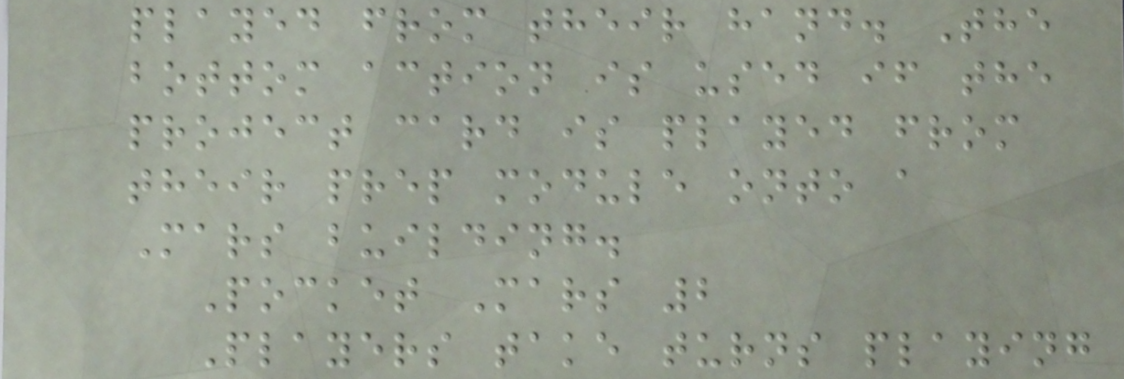played from their hand. The
bottom action is used if the
project card is played from
their prep module onto a
Mars building.
Pocket Mars 2
Players take turns playing
